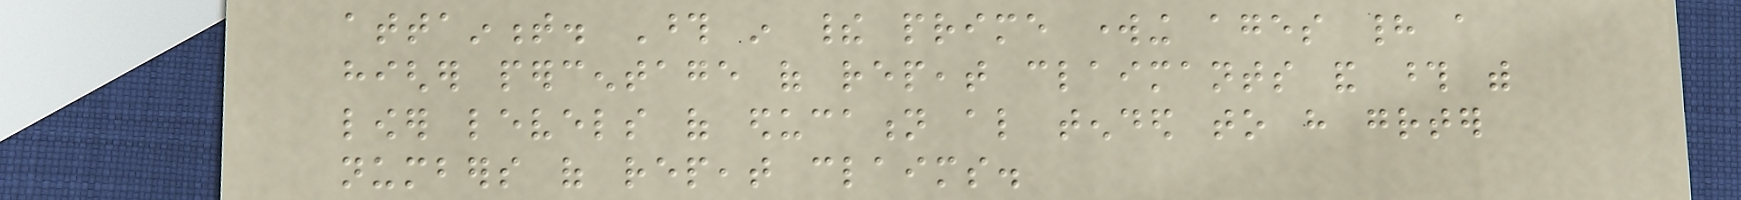attainment. Those in their prime working ages had a
higher percentage of repeat claimants and those with
lower levels of education also tended to have greater
numbers of repeat claims.
